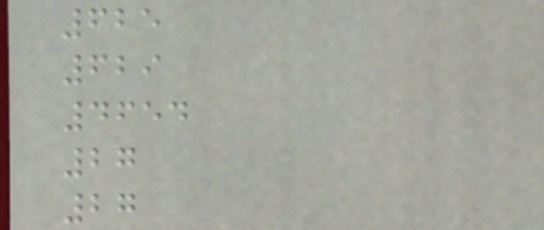625
629
4654
27
27
